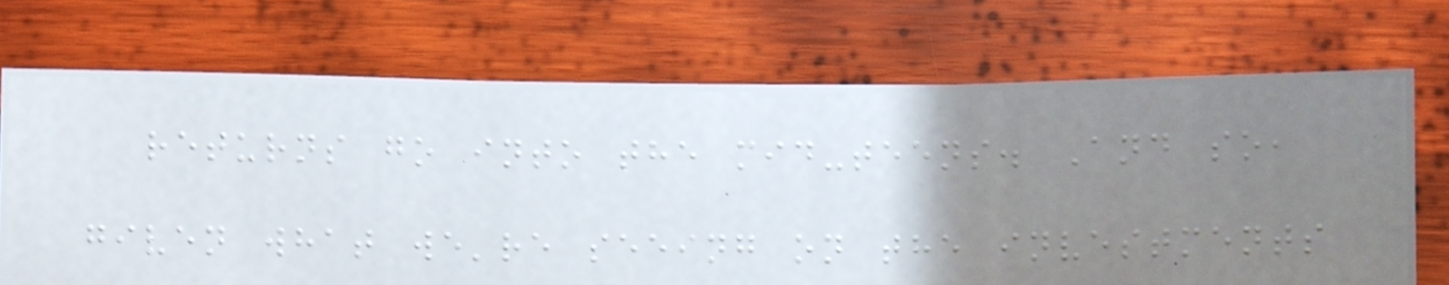returns go into the mid-teens. And so,
given what we're seeing on the investments
